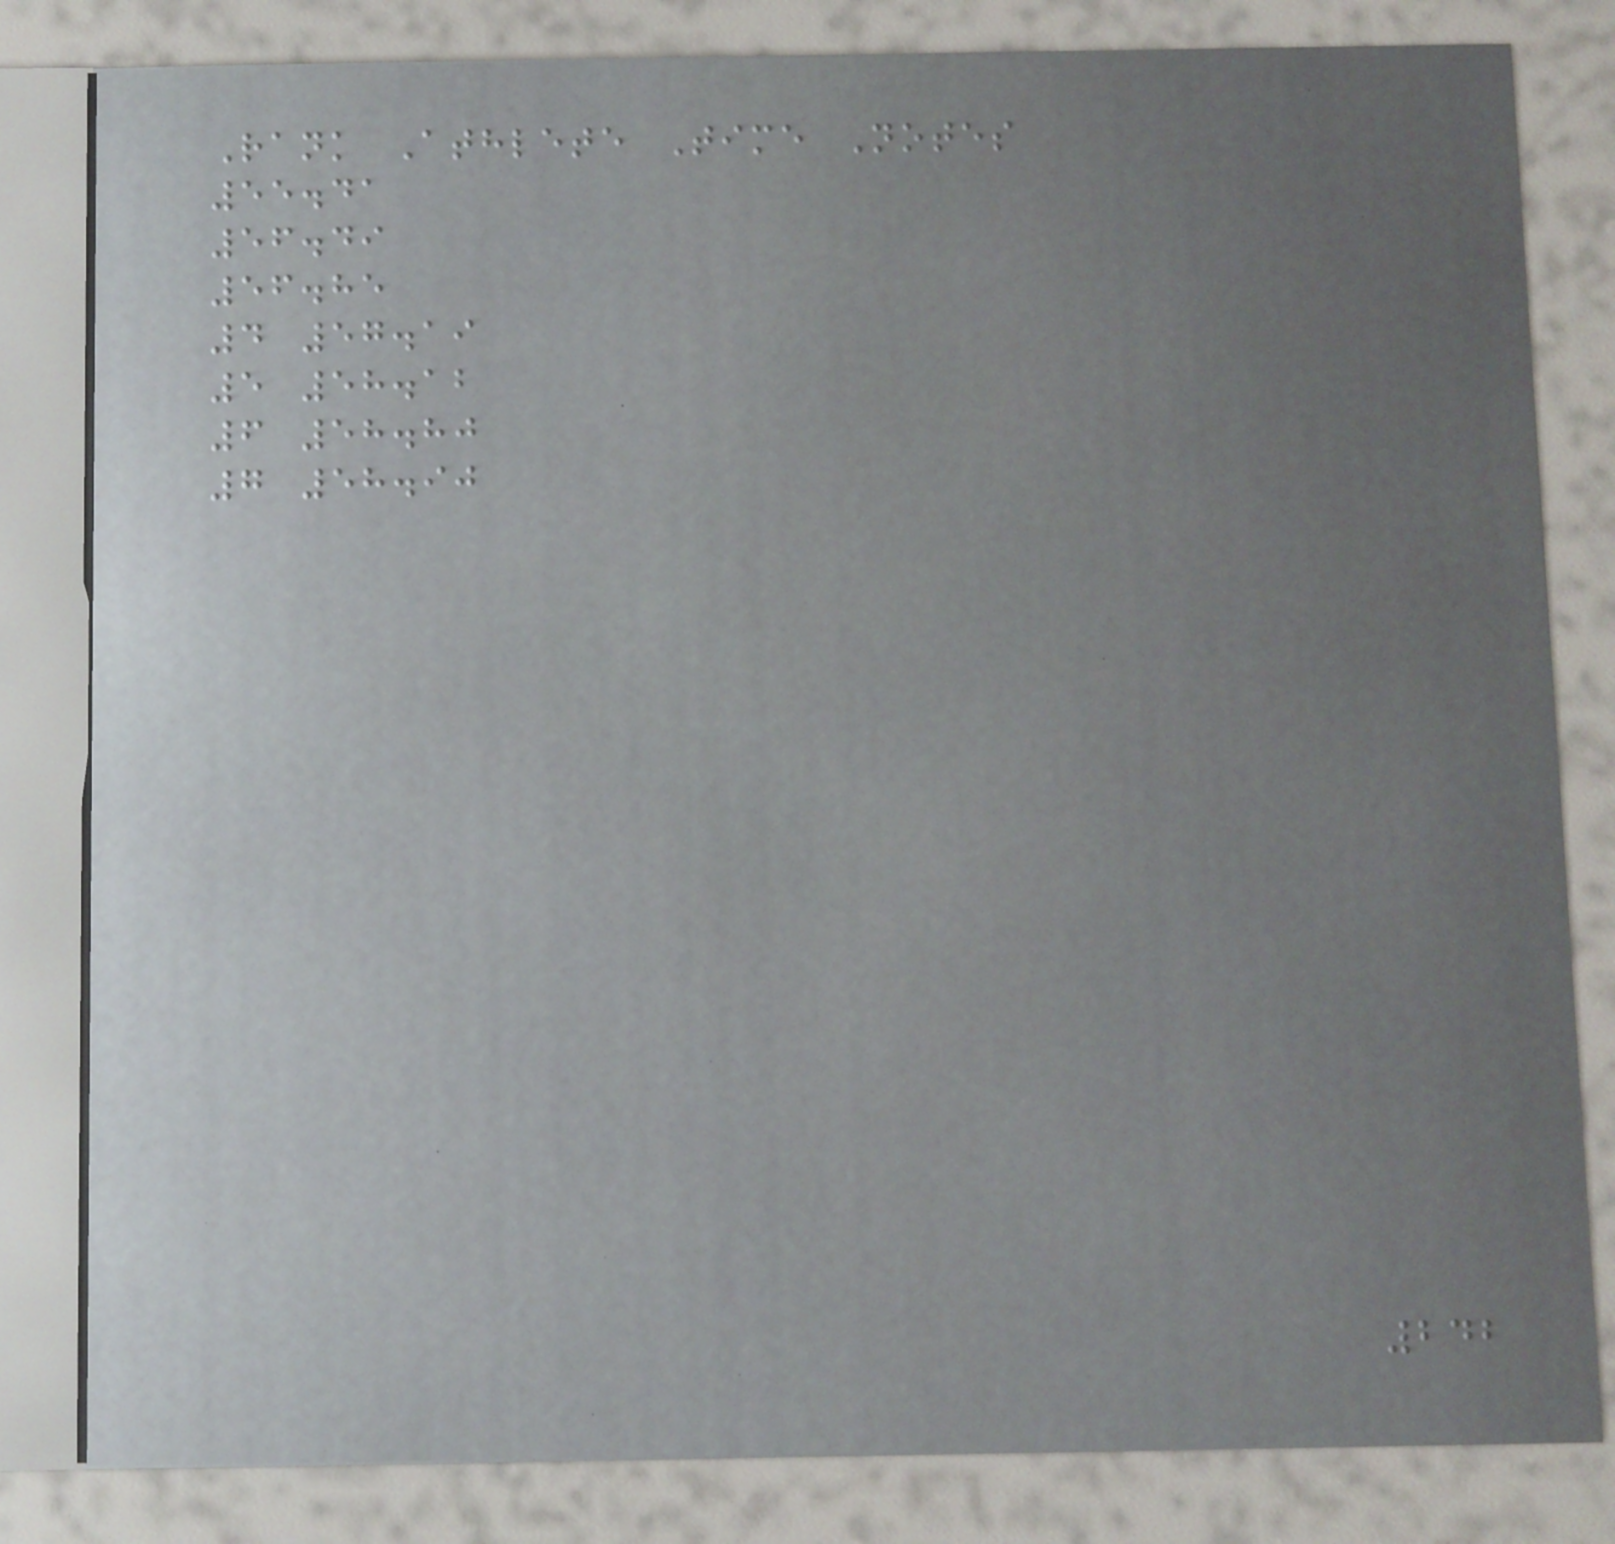Rank Athlete Time Notes
55.41
56.49
56.85
4 57.19
5 58.12
6 58.80
7 58.90
242
